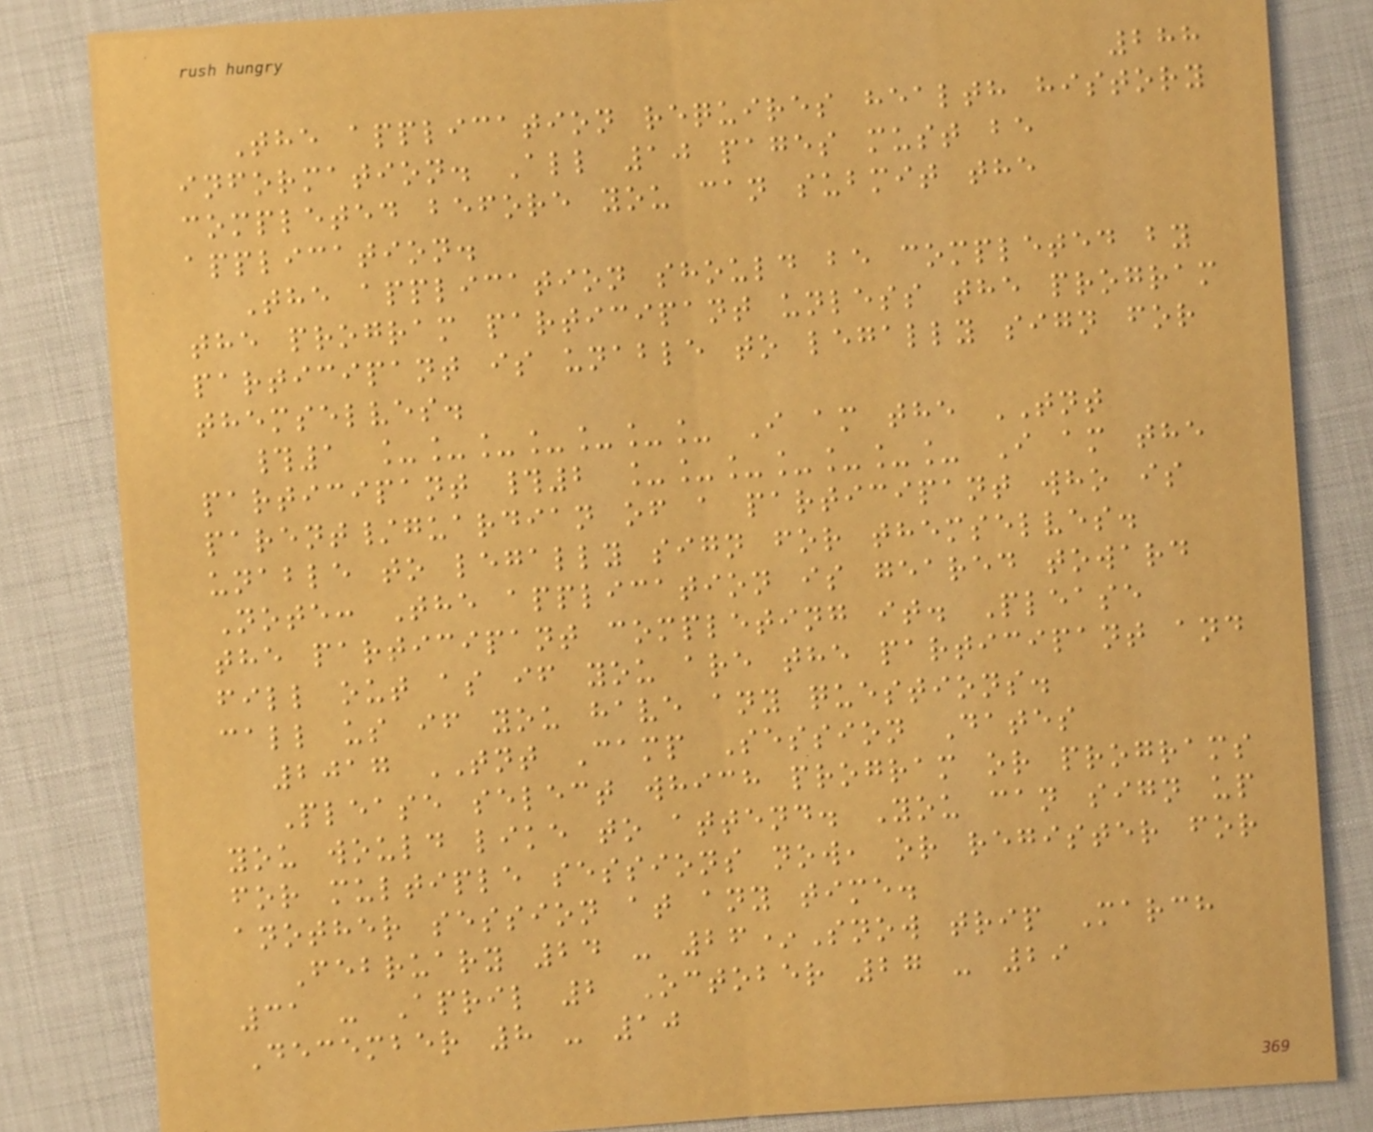288
The application requires health history
information. All 10 pages must be
completed before you can submit the
application.
The application should be completed by
the program participant unless the program
participant is unable to legally sign for
themselves.
#1 _______ I am the TNT
participant #2 _______ I am the
parent/guardian of a participant who is
unable to legally sign for themselves.
Note: The application is geared toward
the participant completing it. Please
fill out as if you are the participant and
call us if you have any questions.
2017 TNT Camp Session Dates
Please select which program or programs
you would like to attend. You can sign up
for multiple sessions now, or register for
another session at any time.
February 24 - 26*Snow trip March
31 - April 2 October 27 - 29
December 8 - 10
